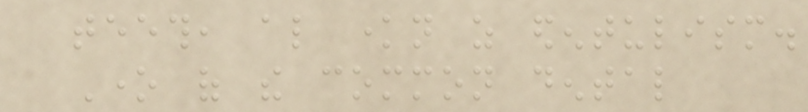teeth, also known as edentulism.
One of the common dental
